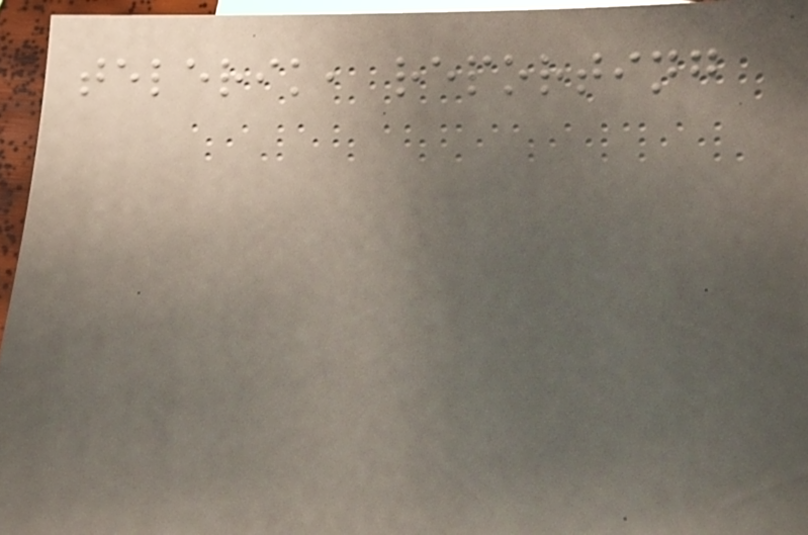telerik, reporting
